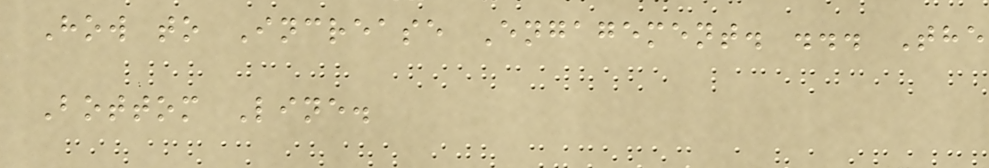How to Increase Engagement. ... The
Bottom Line.
